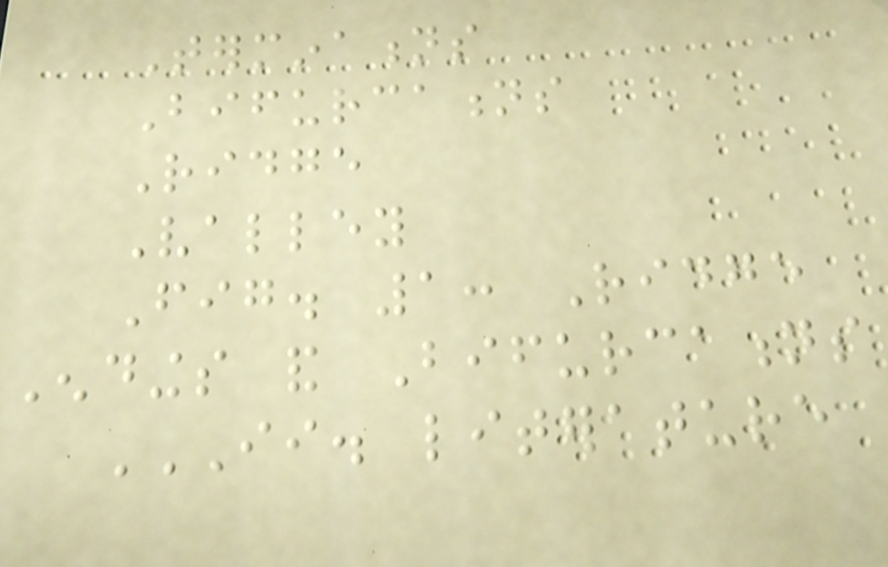Terminations
Bifurcations
Ridge
Valley
Fig. 1: Ridge
Endings and Bifurcations
II. LITERATURE
